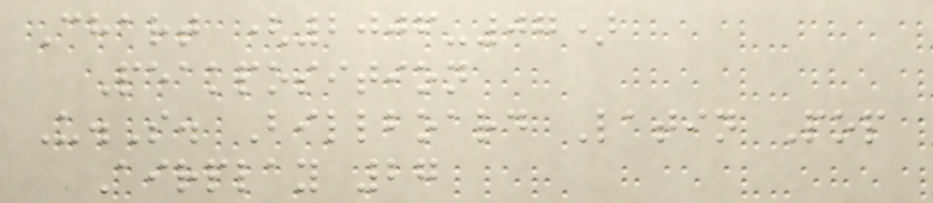Chart (2006-07)
Peakposition
U.S. Billboard Latin Pop
Airplay 27
